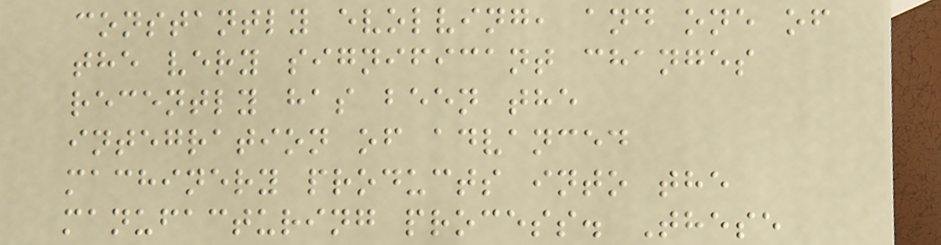constantly evolving, and one of
the very significant changes
recently has been the
integration of advanced
machinery products into the
manufacturing process. These
